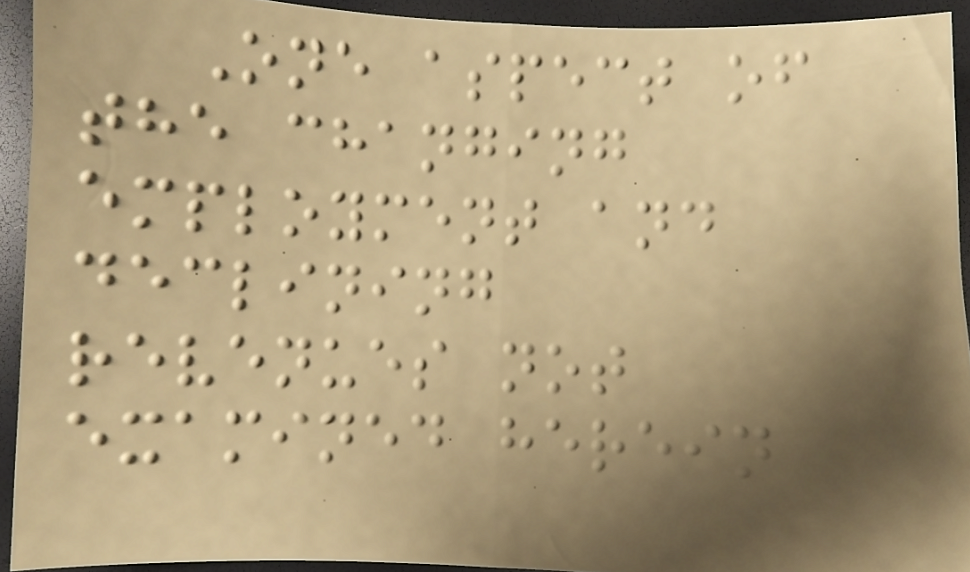One aspect of
the changing
employment and
declining
revenues not
examined herein
